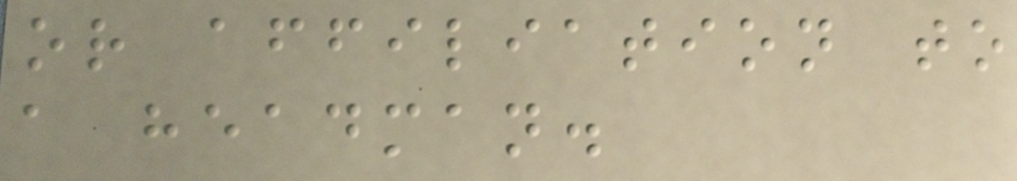or affiliation to
a headman.
